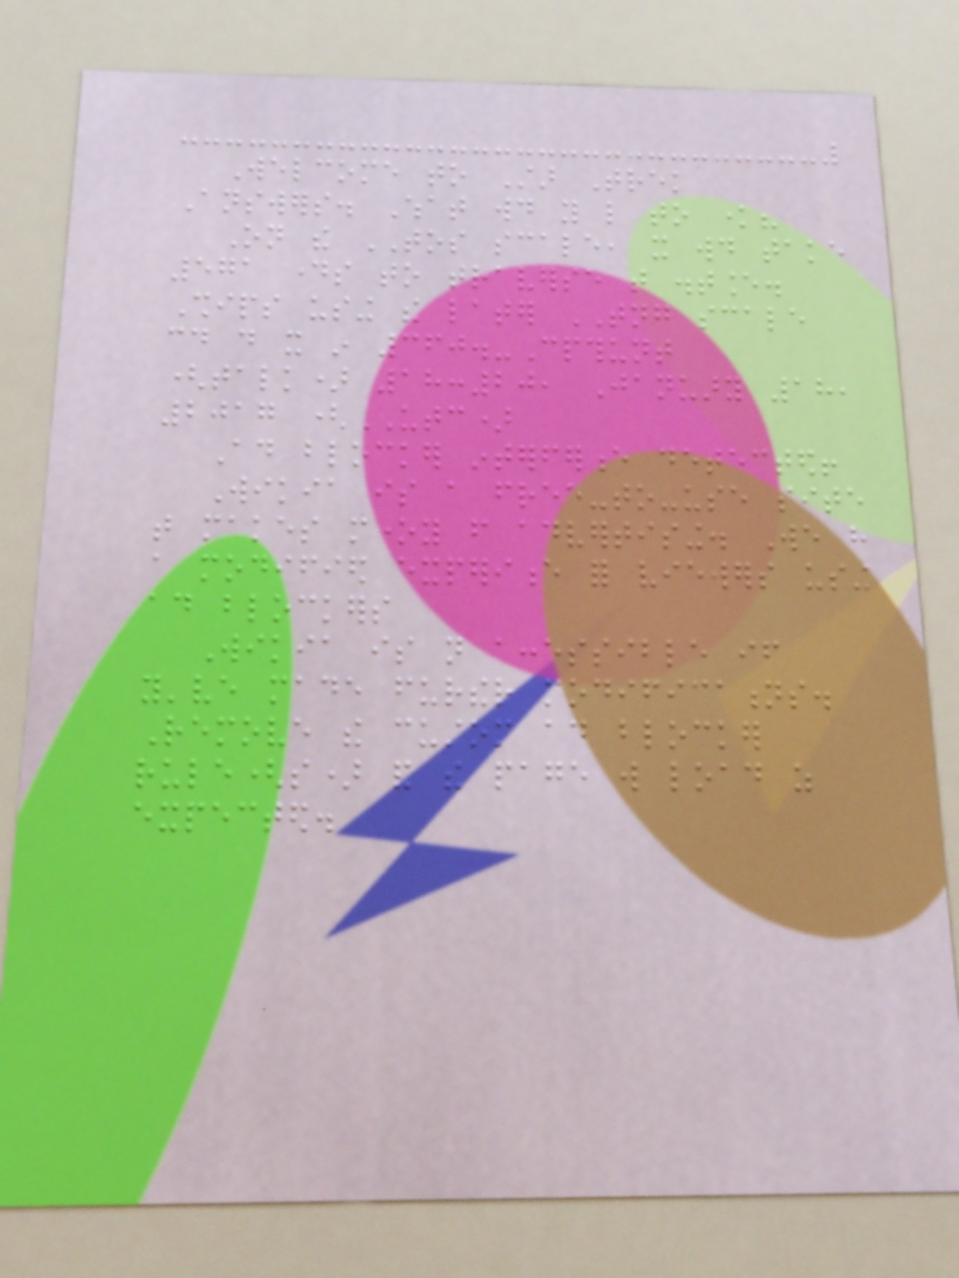Welcome to Star Trek
Answers. What would you like to know?
On the TOS scale, it would take
571 days to traverse that distance.
Ships using the later TNG scale
could do it in 360.-Cpthunt
(talk) 18:20, January 18,
2017 (UTC)
Ad blocker interference detected!
Wikia is a free-to-use site
that makes money from advertising. We have
a modified experience for viewers using
ad blockers
Wikia is not accessible if
you've made further modifications.
Remove the custom ad blocker
rule(s) and the page will load as
expected.
